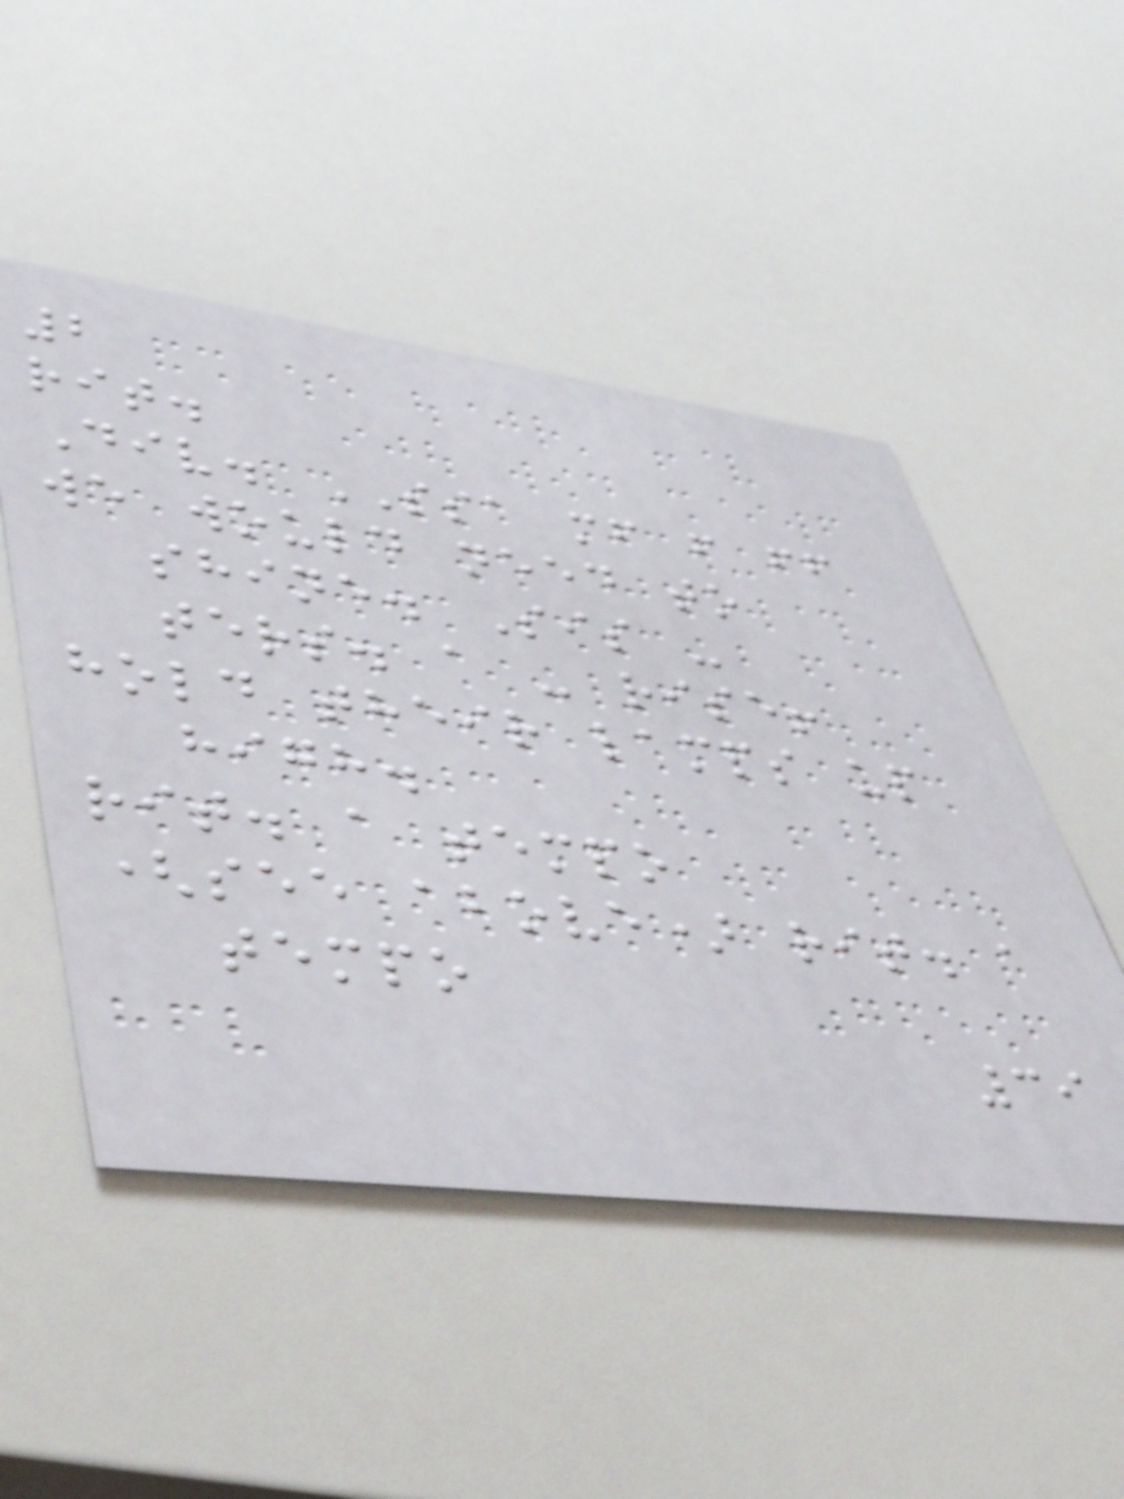2
rit.
Div. SSA mf f ff
we would need to
shine. Sis -
ters. a - rise!
hold their lamps up
high.
rit. a tempo
(see above) rit. a
tempo
39
